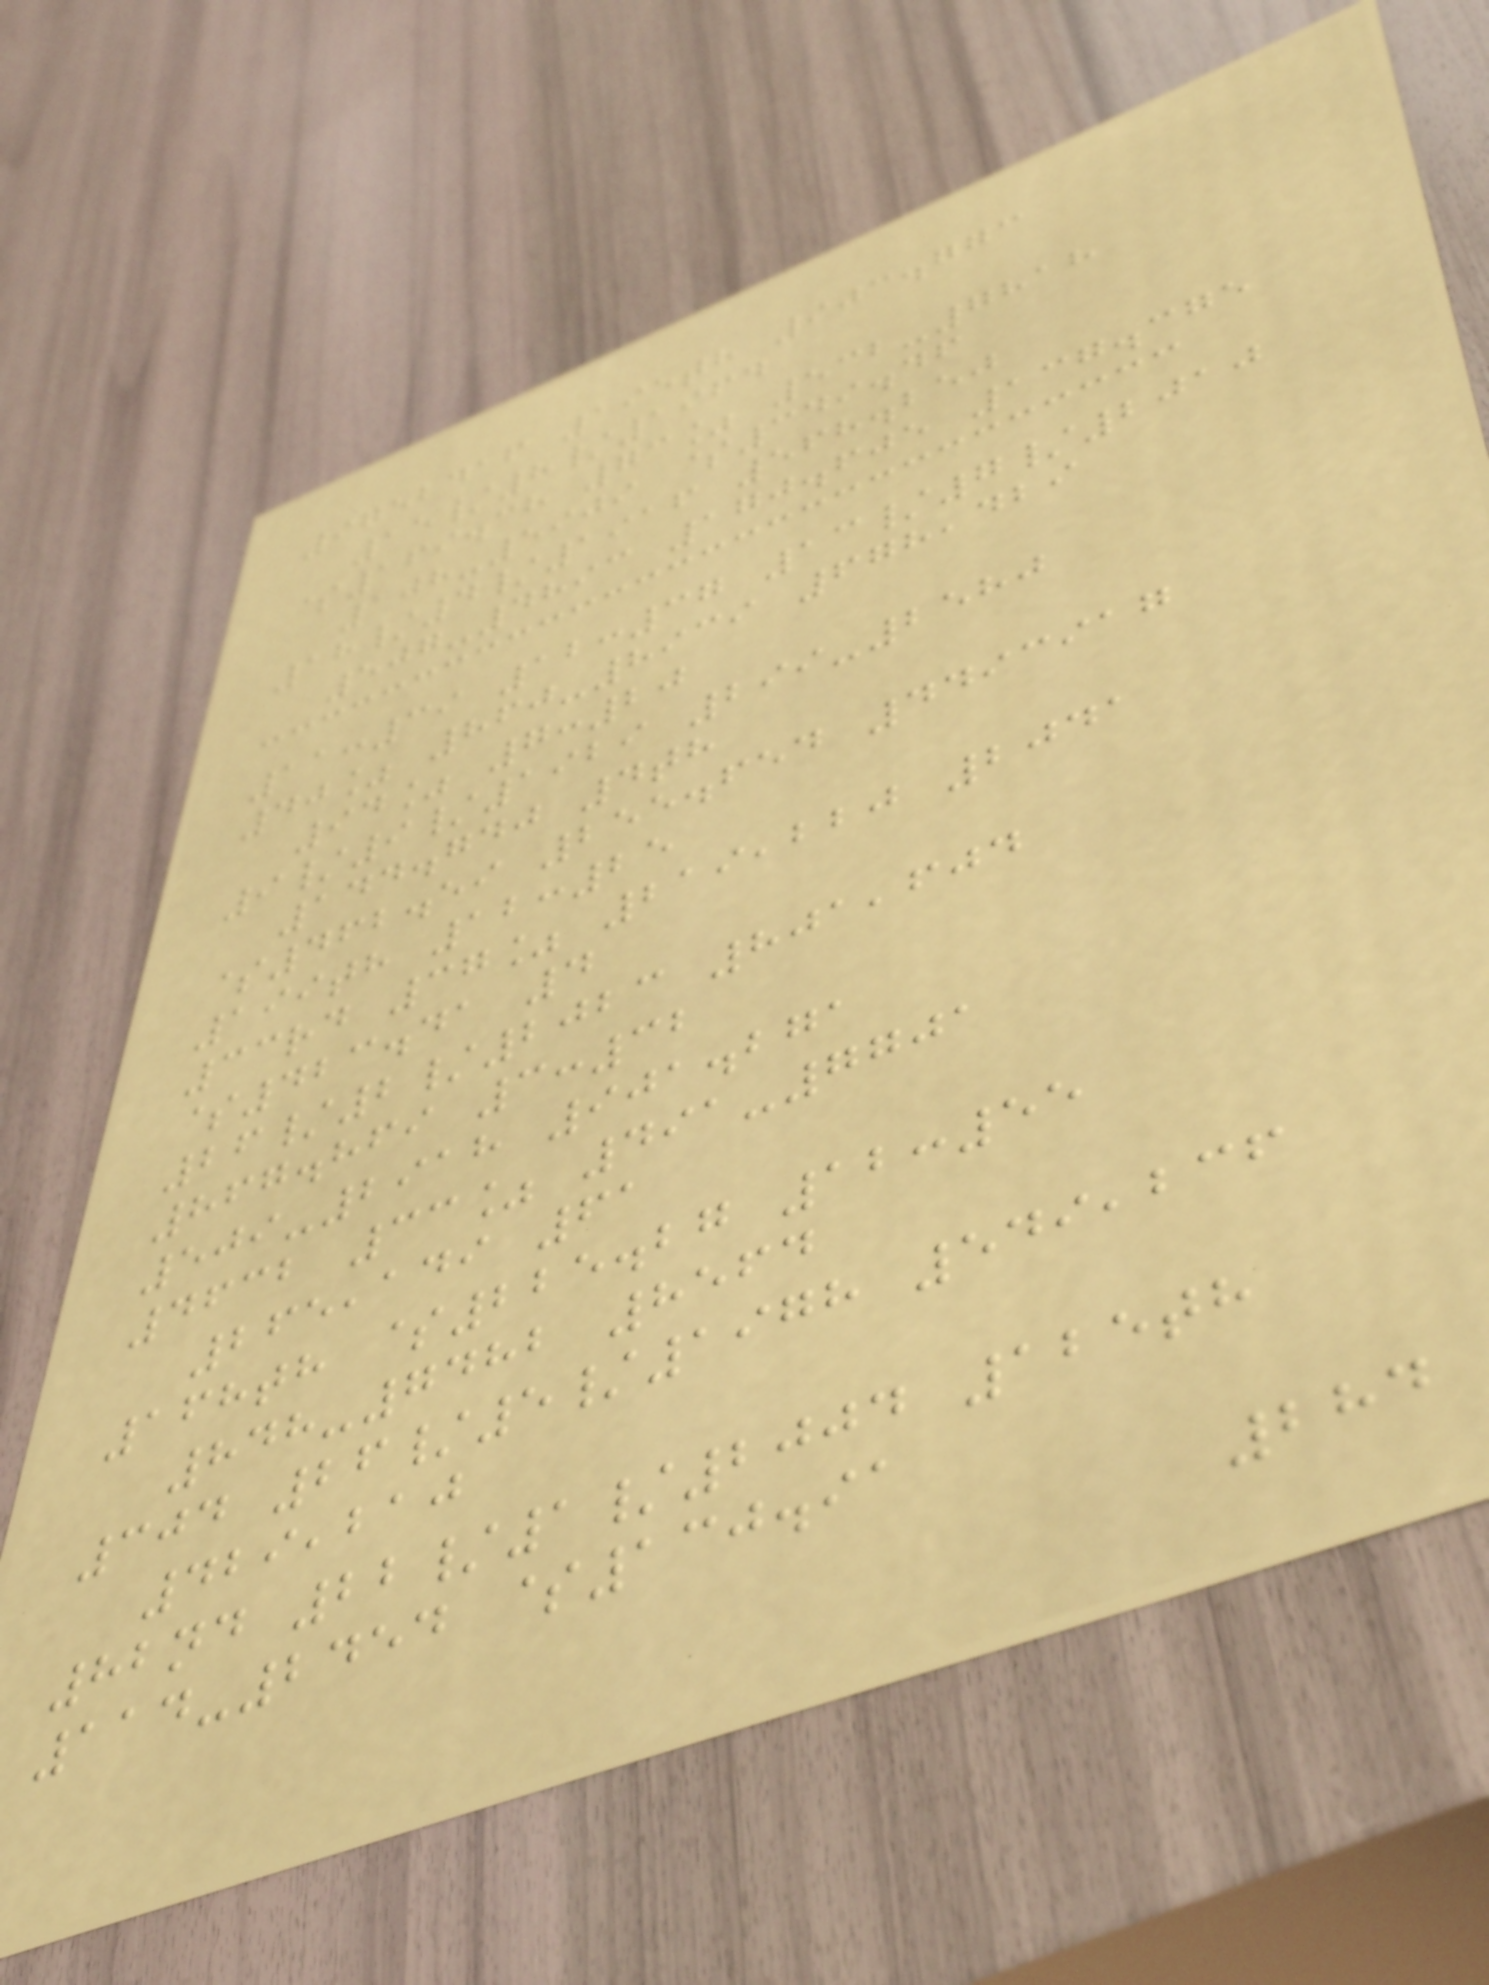9752416 195th 903.773
15/8/1964
$169.38 73% 532-7818
108-5909 $349.46
18/4/1916 568.250
507-4893 170.605 137.375
11:39 12:37 13/7/2010
40% 860-8939 678,429
94% 7:20
9/9/1929 299-2580
144.740 4th
$462.59 255.654 4493917
199th 12:25
33rd 37% 219,220 2041
$423.41 4
26/2/2023 801,604
867.869 3:32
509-2918 901.271
4632 33% 491-7701
265,149 61
168th $225.27 12:55
848-7482 8564
304 26/5/1978 549,236
429,210
82nd 22/1/2004 125th
114-2454 $130.91
284
